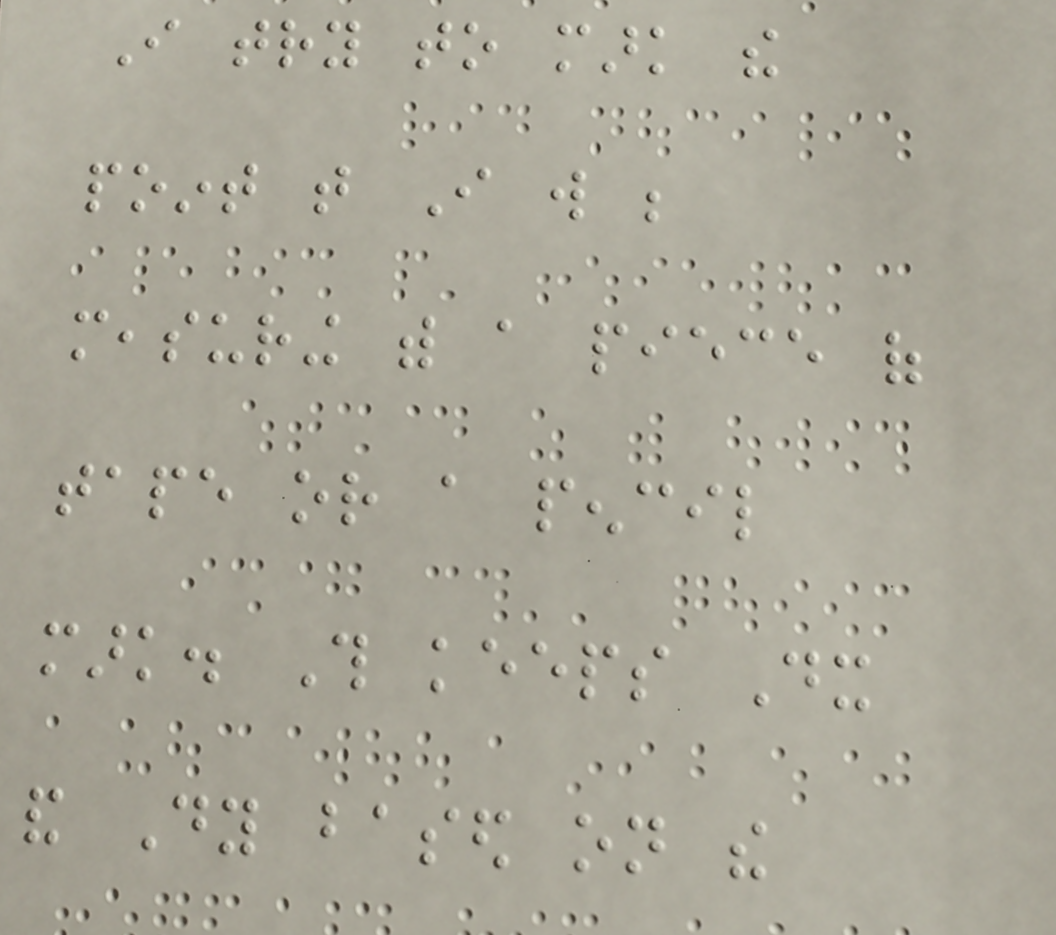I try to mark the
point that I will be
measuring with a piece of
tape or a pencil
mark. This keeps Dx
and Dy based on the
